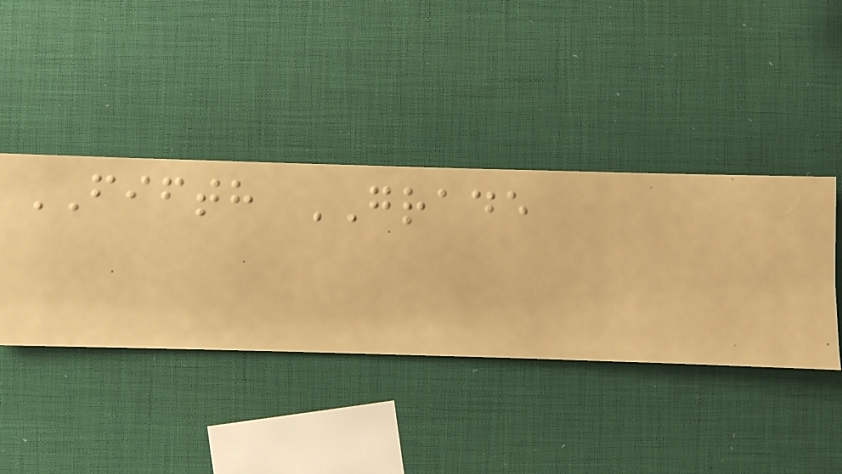FIFTH GRADE
